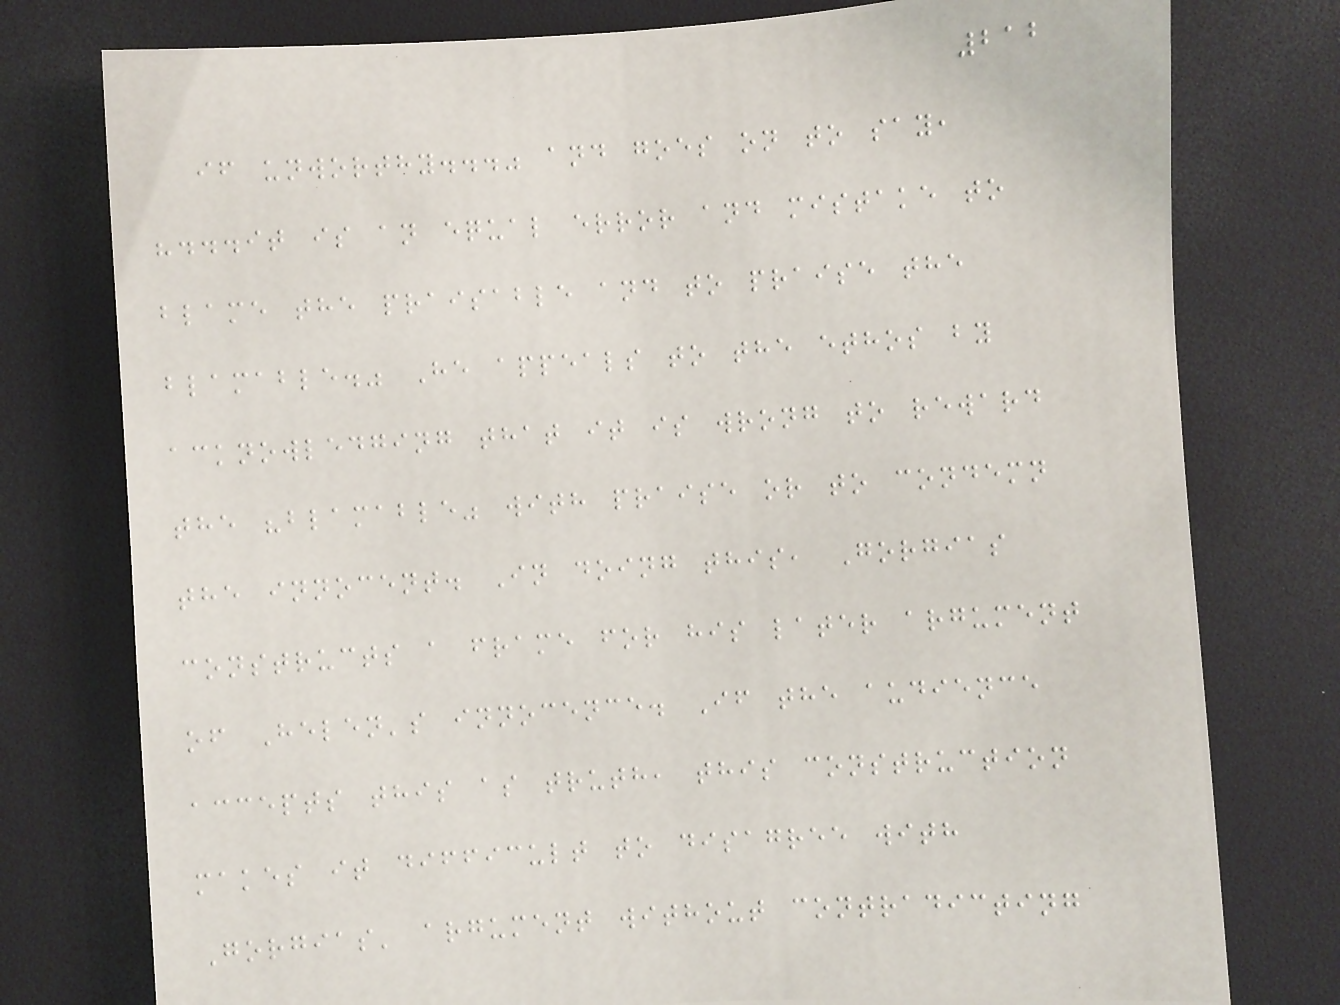212
if unworthy..." and goes on to say,
"...it is an equal error and mistake to
blame the praisable and to praise the
blamable." He appeals to the ethos by
acknowledging that it is wrong to reward
the "blamable" with praise or to condemn
the innocent. In doing this, Gorgias
constructs a frame for his later argument
of Helen's innocence. If the audience
accepts this as truth, this construction
makes it difficult to disagree with
Gorgias' argument without contradicting
